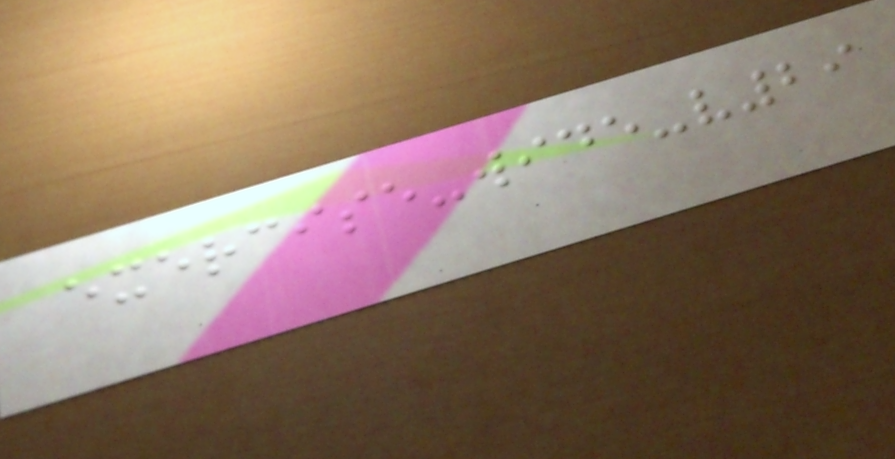exercise-wide-v29
